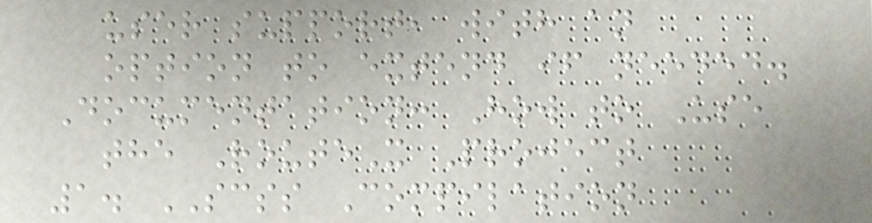user support, with an
option to extend if needed.
Documentation: How to Use
the RouteX Project
1. SCSS Compilation
